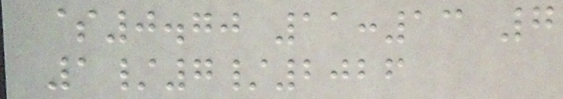$0.70 11:13 7
1/7/2026
